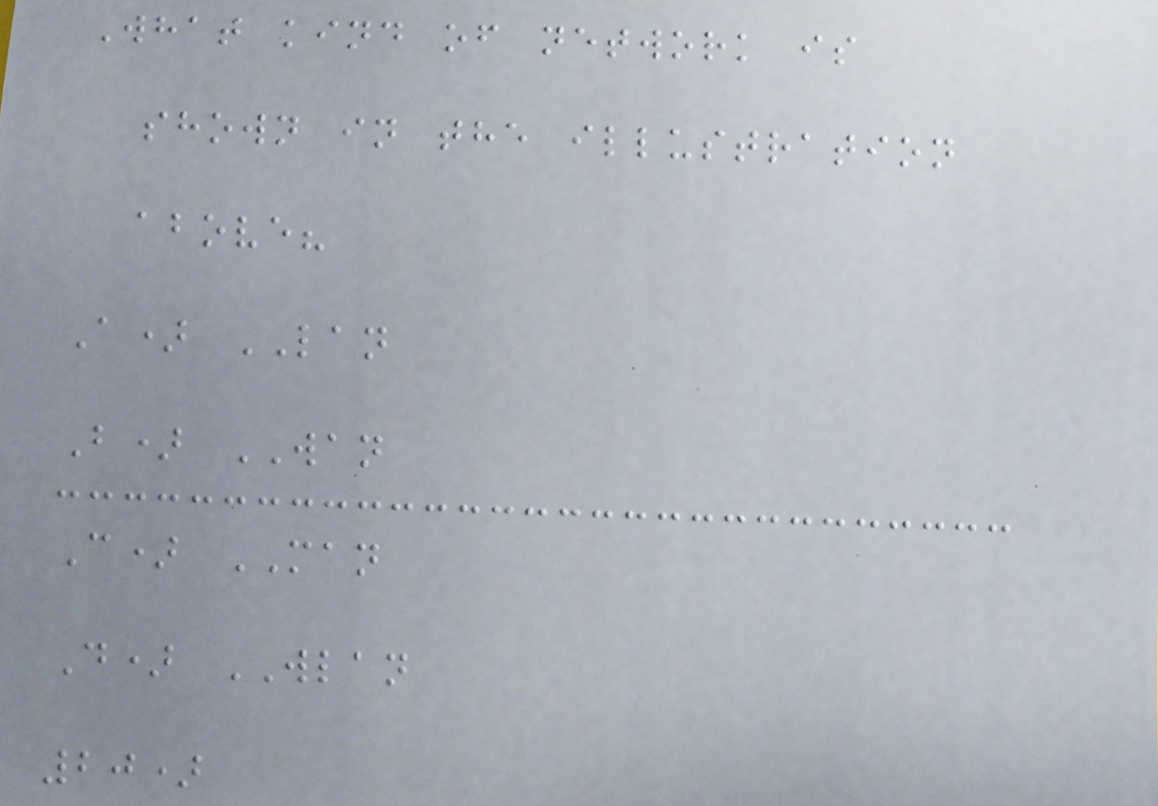What kind of network is
shown in the illustration
above?
A) LAN
B) WAN
C) MAN
D) WLAN
20)
